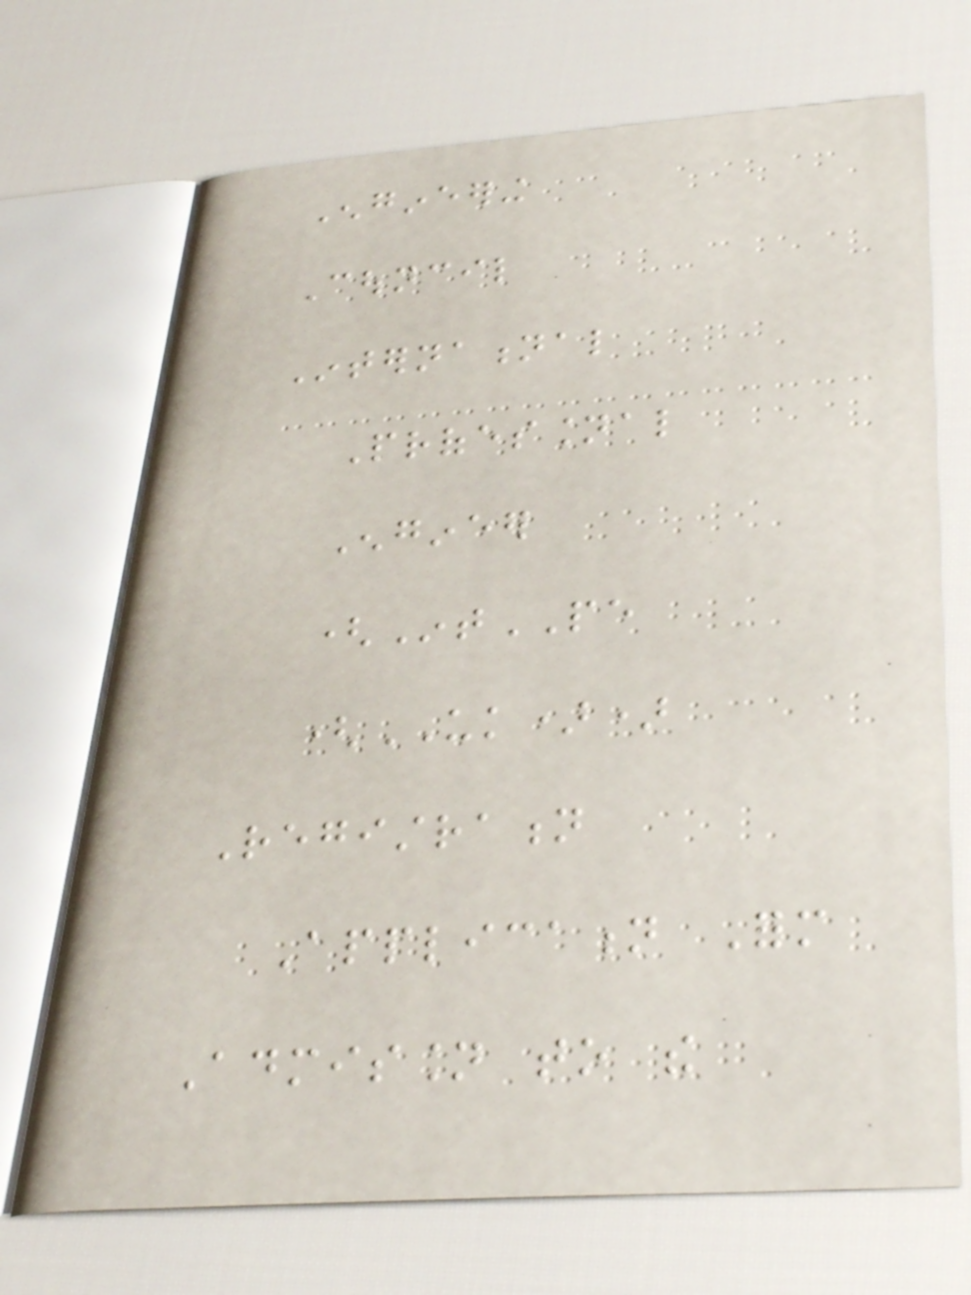Engineering
Council
International
Professional
Engineer
(IntPE
(UK))
Registration
Application Form
Admission to the
